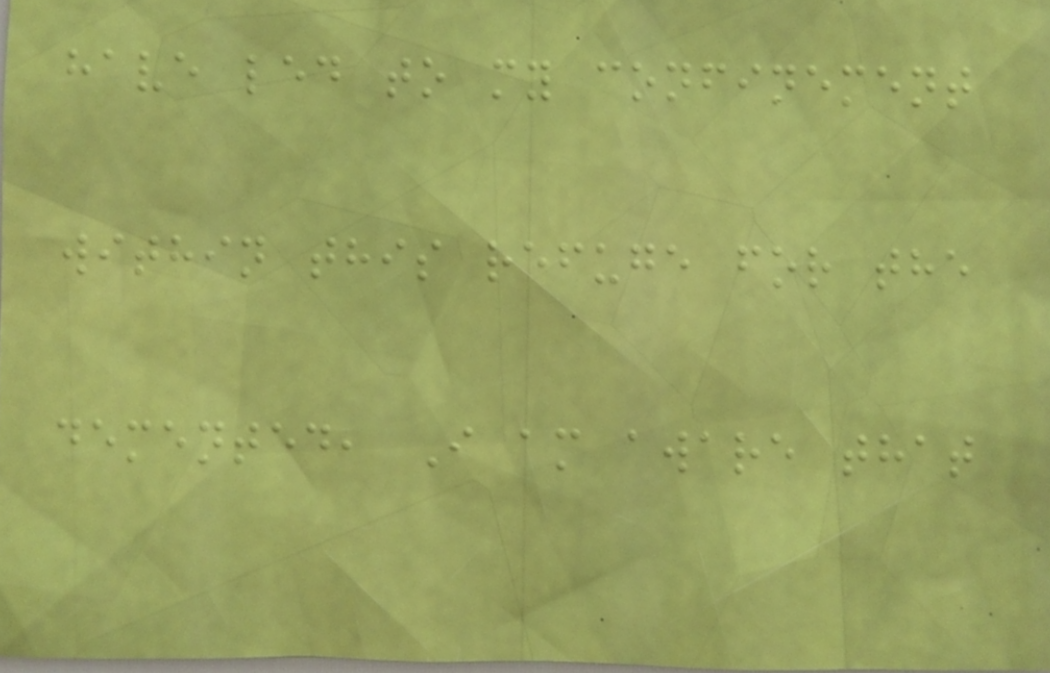have led to my confinement
within this refuge for the
demented, I am aware that
